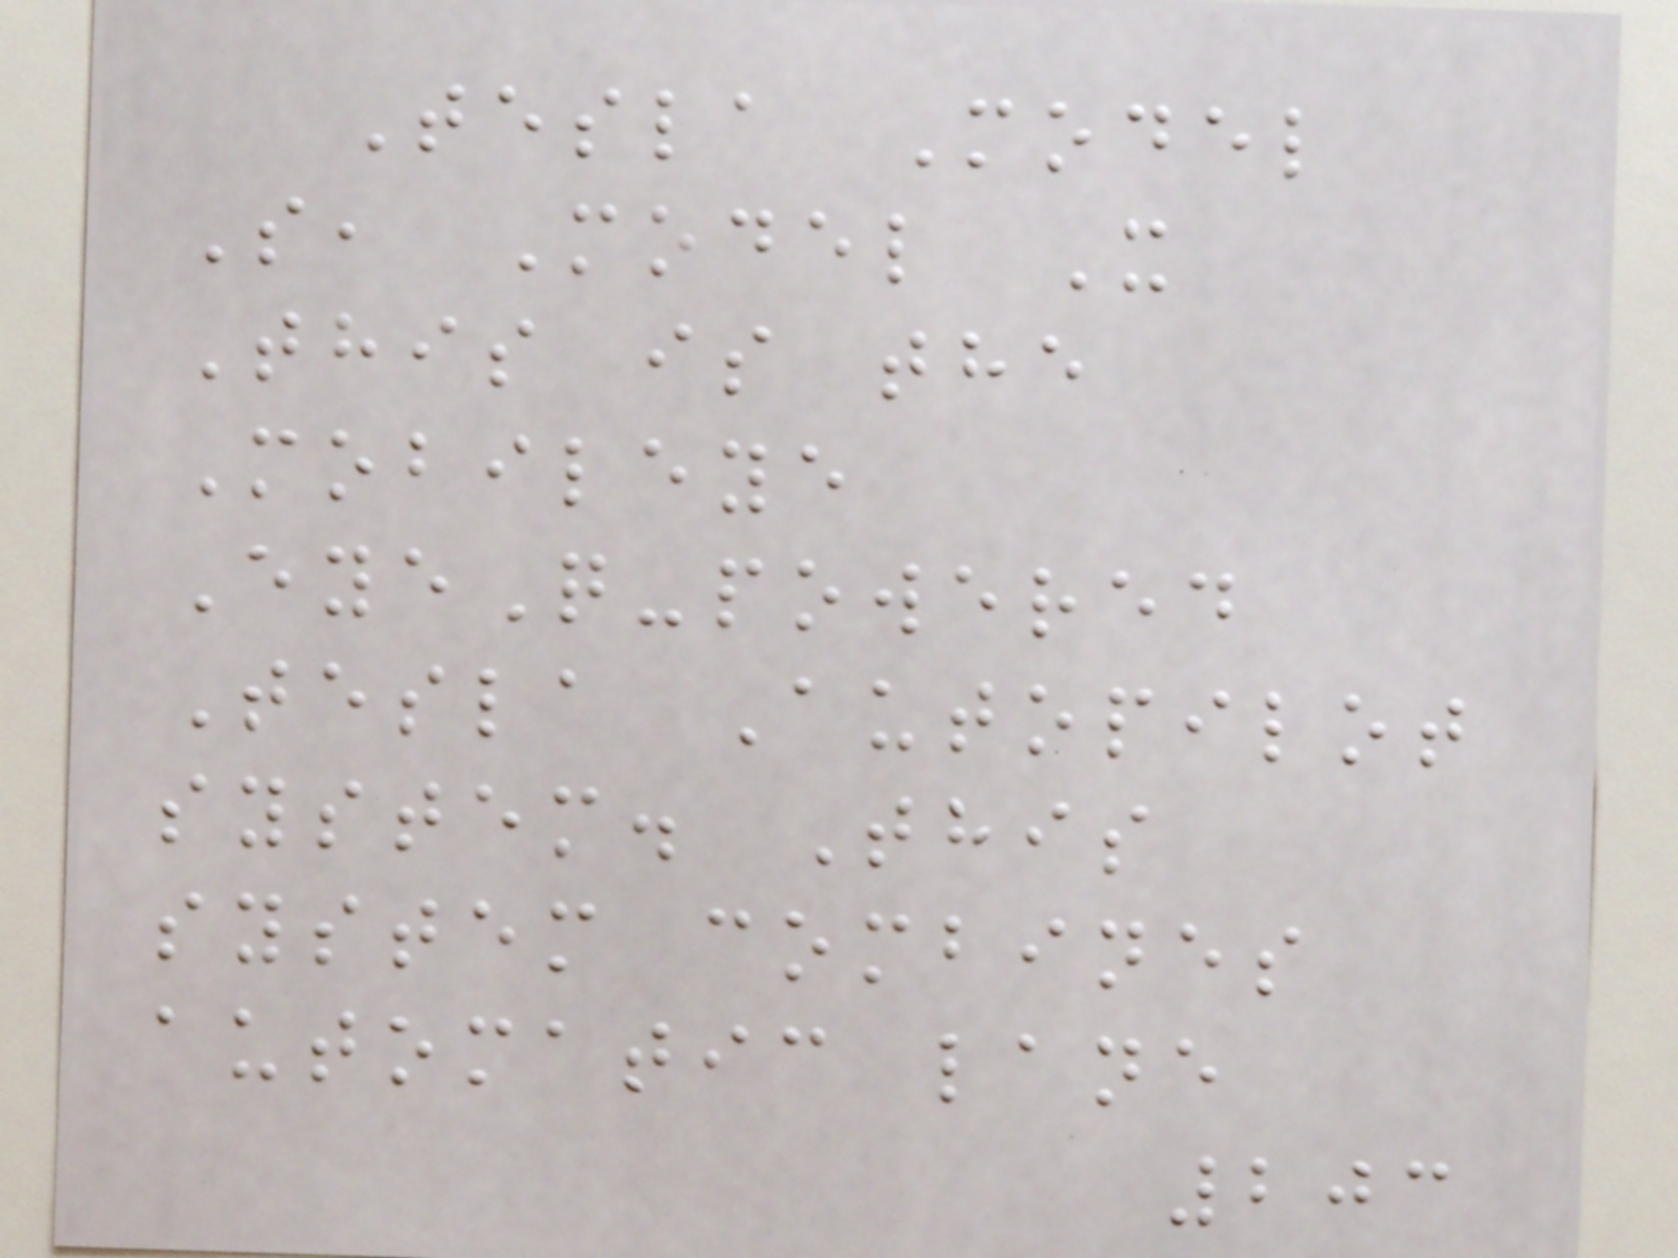Tesla Model
S, Model X
This is the
Mobileye
EyeQ-powered
Tesla Autopilot
system. This
system combines
automatic lane
203
